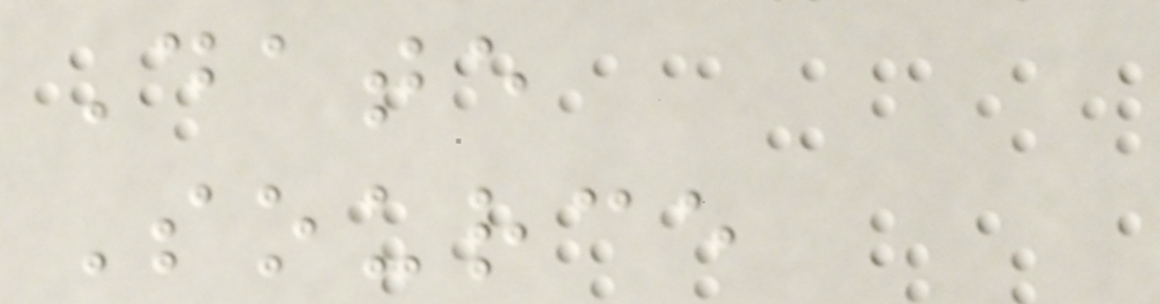Date
Source
